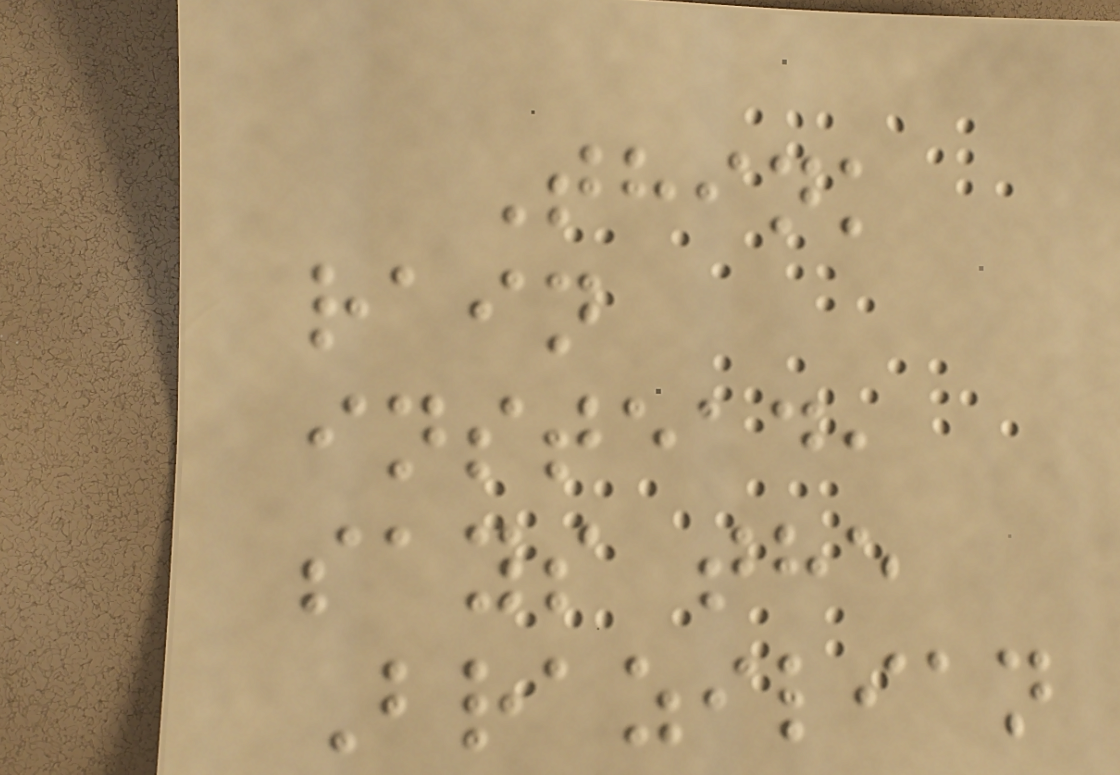Think
rain
instead,
says the
Brazilian
